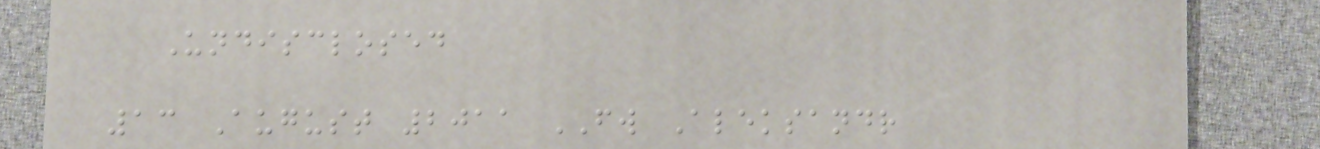Undisclosed
13 August 2011 FW Aleksandr
